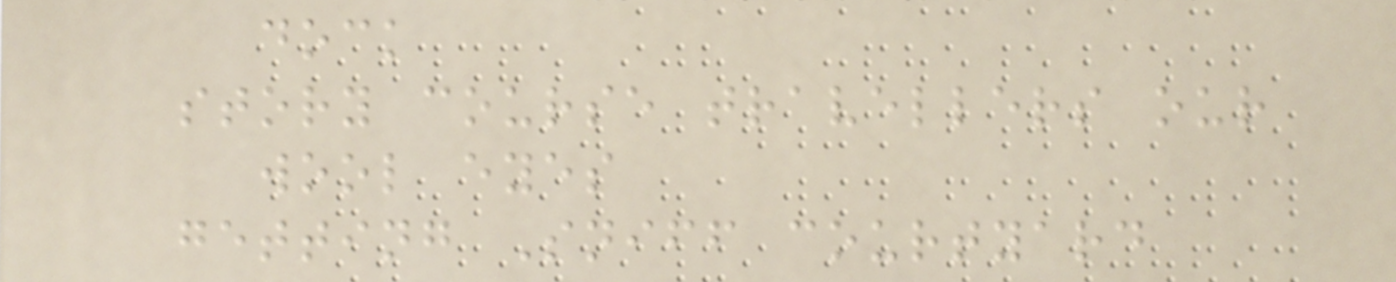dock
story course travellers our
wool eyes
getting Sniff courtyard
